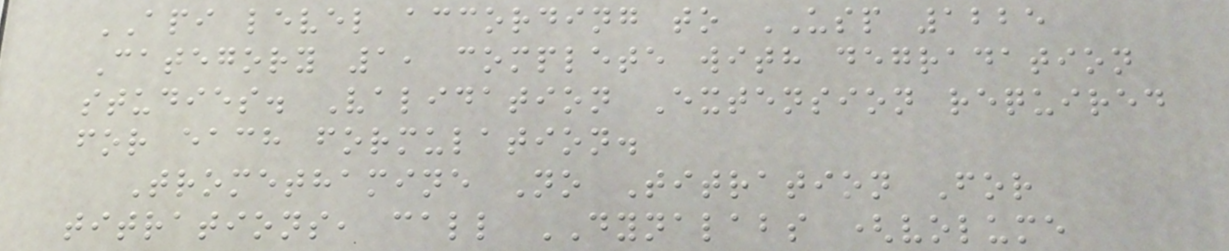API level according to USP 1225
Category 1, complete with degradation
studies. Validation Extension required
for each formulation.
Tromethamine No Titration For
titrations, call DYNALABS (volume
